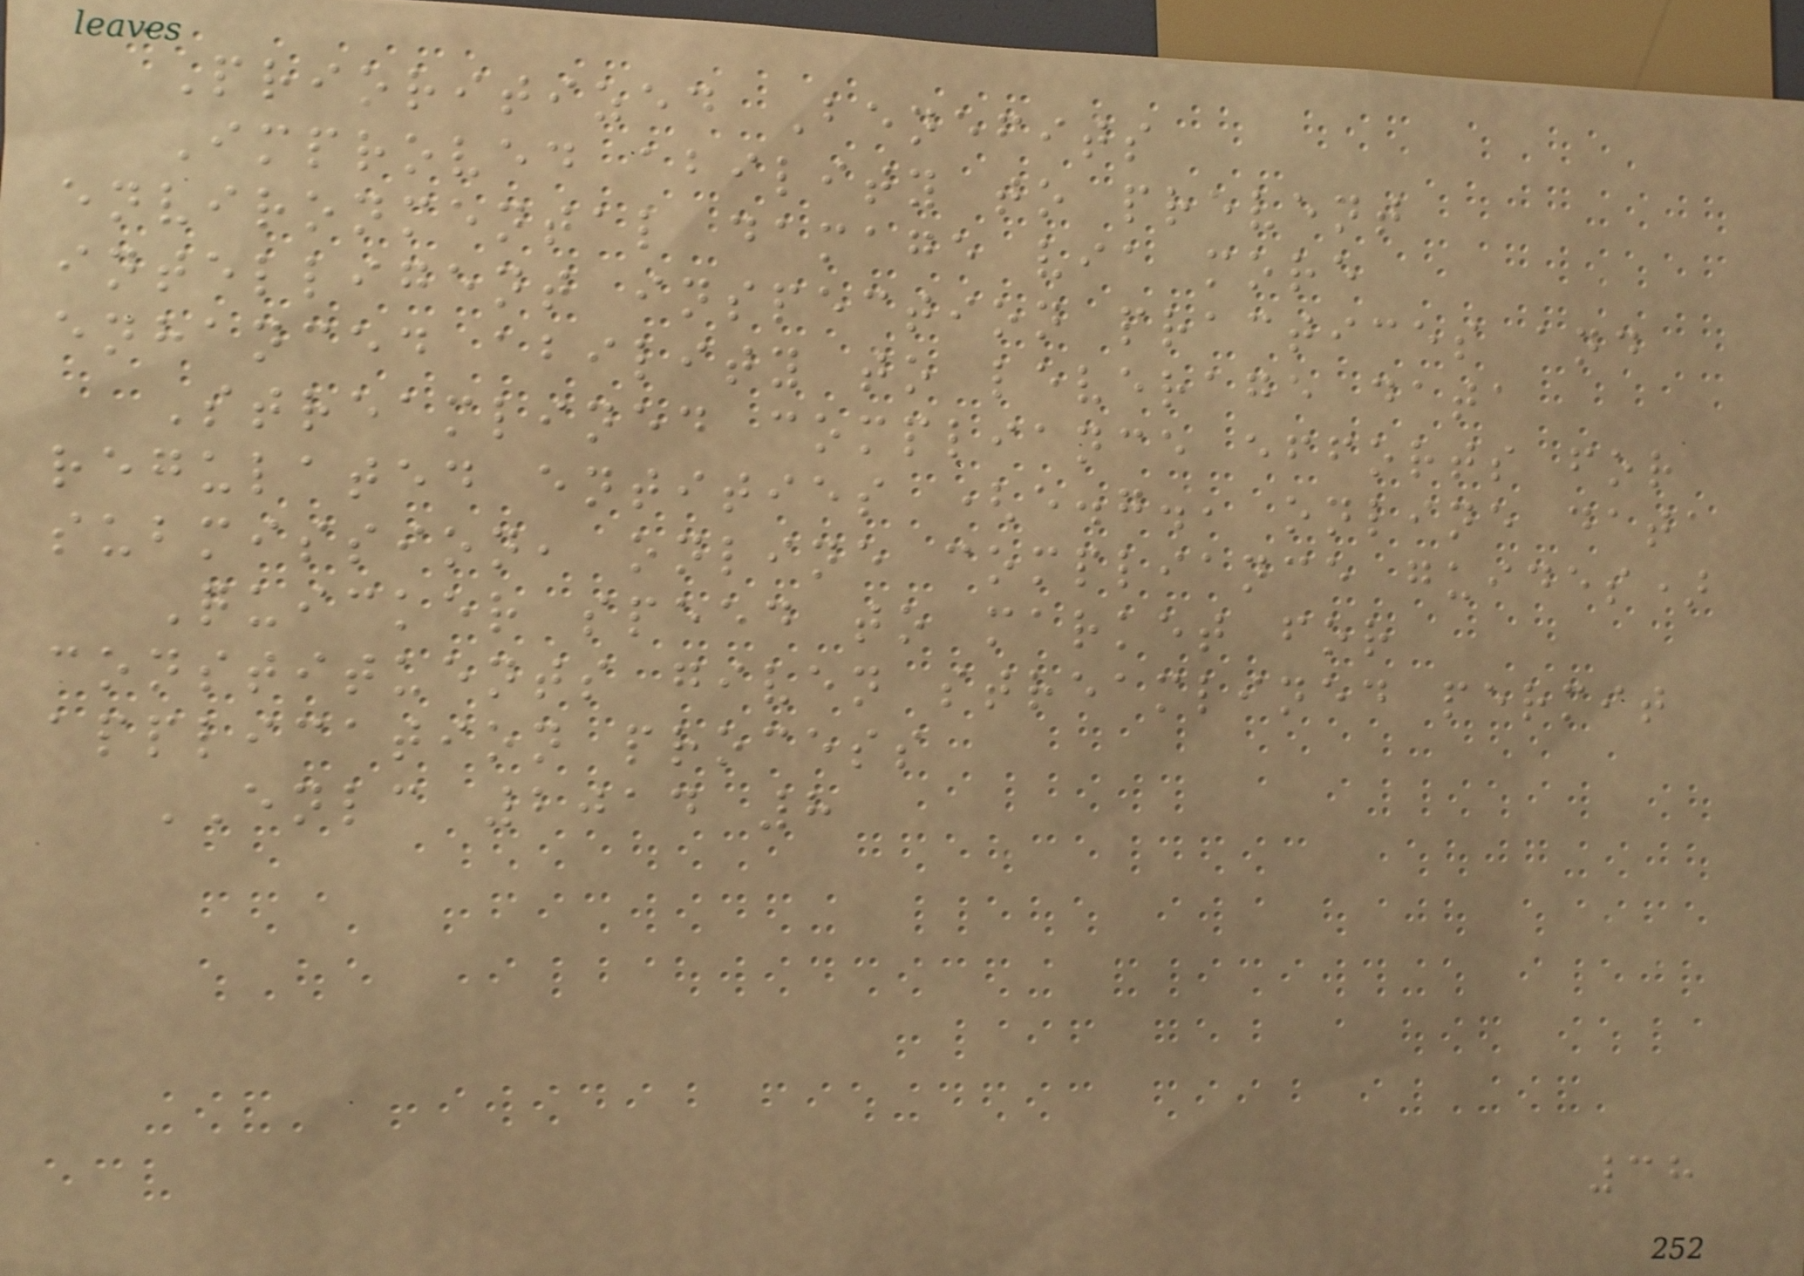Prioritized Benefits
Improved ability to prevent
environmental damage via more
intelligent inspection practices and
enhanced ability to leverage data
Streamlined compliance efforts for
regulated entities (e.g., online data
submission, online compliance guides)
Quicker speed to market for
constituents given streamlined permit
application process
ENLC 2014 8
38
